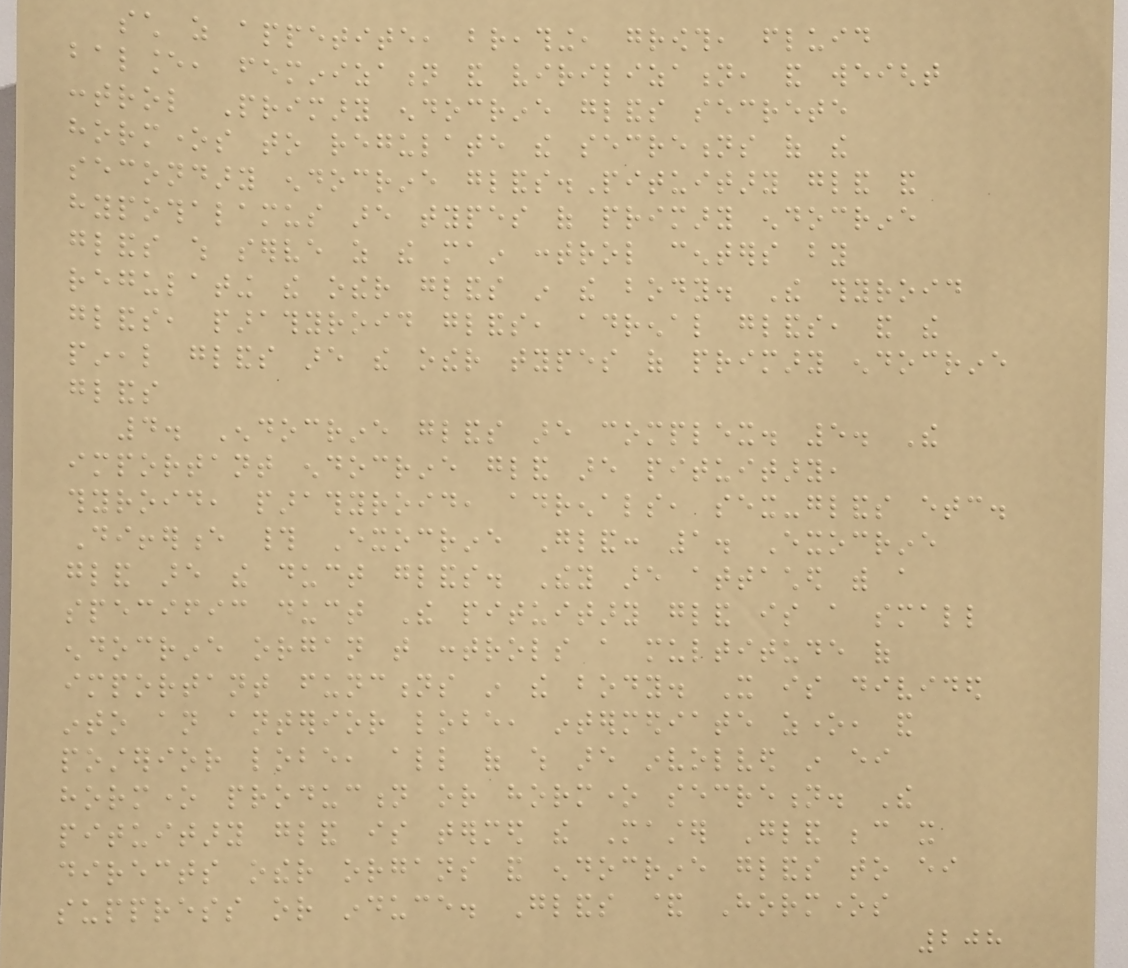such as appetite, breathing, growth, fluid
balance, feminization and virilization, and weight
control Primary endocrine glands secrete
hormones to regulate the secretions of the
secondary endocrine glands.Pituitary gland and
hypothalamus are types of primary endocrine
glands which serve as the main control centers by
regulating the other glands in the body. The thyroid
glands, parathyroid glands, adrenal glands, and the
pineal glands are the other types of primary endocrine
glands
4. Endocrine glands are complex. 5. The
important endocrine gland are pituitary,
thyroid, parathyroid, adrenals, sex-glands etc.
Difference # Exocrine Gland: 1. Exocrine
gland are the duct glands. They are attached with a
specific duct The pituitary gland is a small
endocrine organ that controls a multitude of
important functions in the body. It is divided
into an anterior lobe, intermediate zone, and
posterior lobe, all of which are involved in either
hormone production or hormone secretion. The
pituitary gland is termed the Master Gland because it
directs other organs and endocrine glands to either
suppress or induce. Glands & Hormones
208
